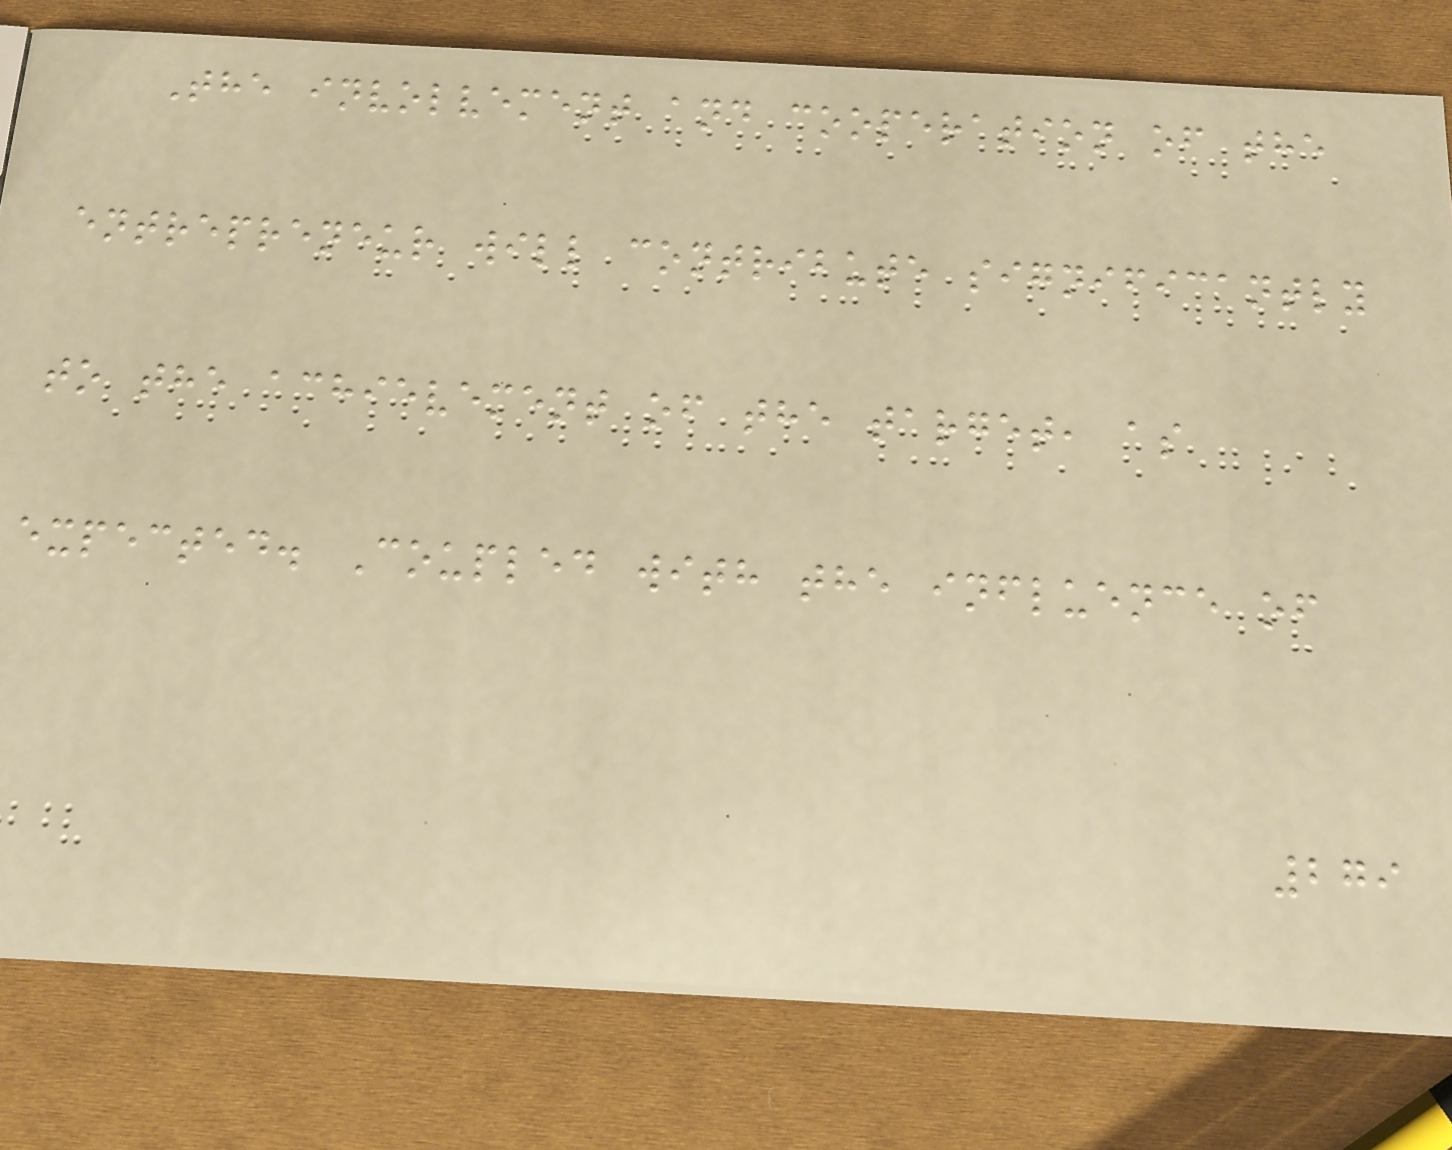The involvement and cooperation of the
entrepreneur will contribute significantly
to the achievement of the target, as
expected. Coupled with the influence of
279
